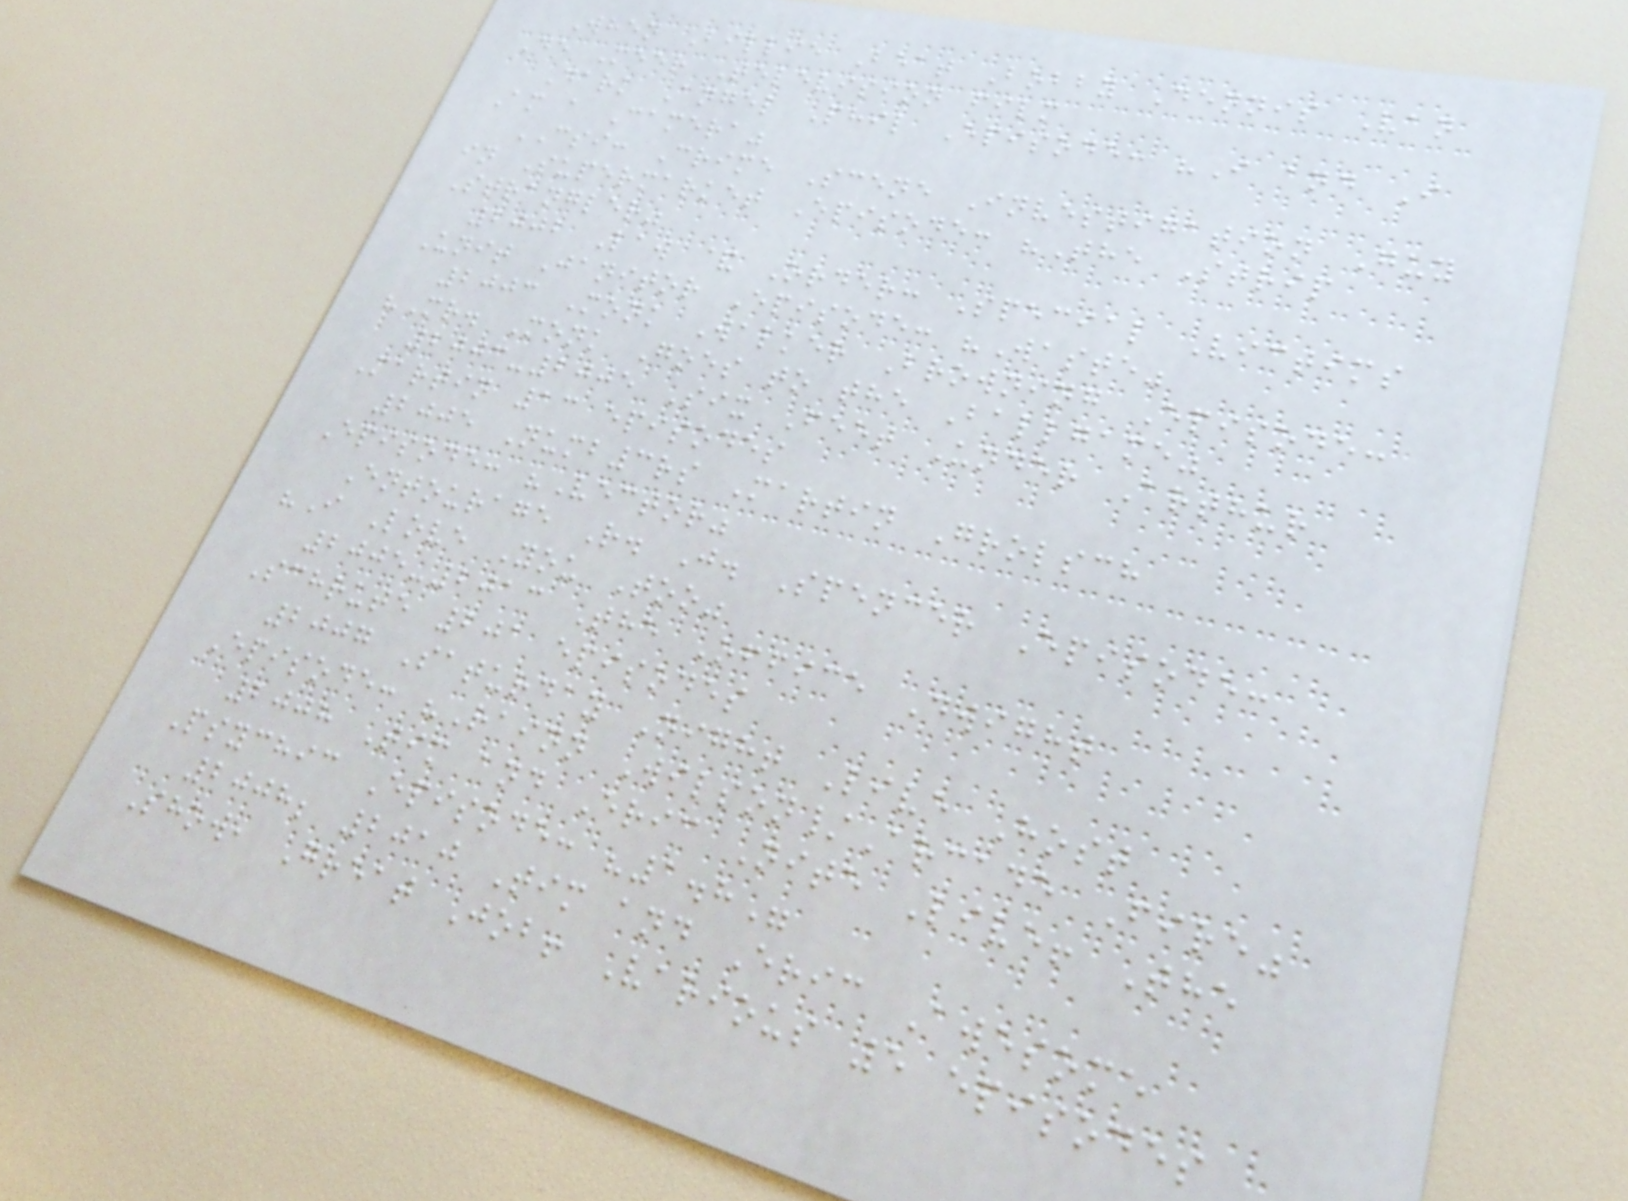When Billie Beat Bobby Dennis Van
De Meer Television film
Dark Angel Phil Episode: "I and I
Am a Camera"
CSI: Crime Scene Investigation Guy
in Supermarket Episode: "The Strip
Strangler"
2002 Law & Order: Special Victims
Unit Janitor Episode: "Waste"
2003 Monk Walker Browning Episode:
"Mr. Monk Goes to the Ballgame"
2003-2005 Six Feet Under Arthur
Martin 13 episodes
2005 Numb3rs Martin Grolsch
Episode: "Vector"
Entourage R. J. Spencer Episode:
"I Love You Too"
2005-2013 The Office Dwight
Schrute 201 episodes
2007 Saturday Night Live Host
Episode: "Rainn Wilson/Arcade Fire"
2008 Tim and Eric Nite Live! The
Psychic Episode: "1.8"
2008; 2010 Tim and Eric Awesome
Show, Great Job! Various 5 episodes
